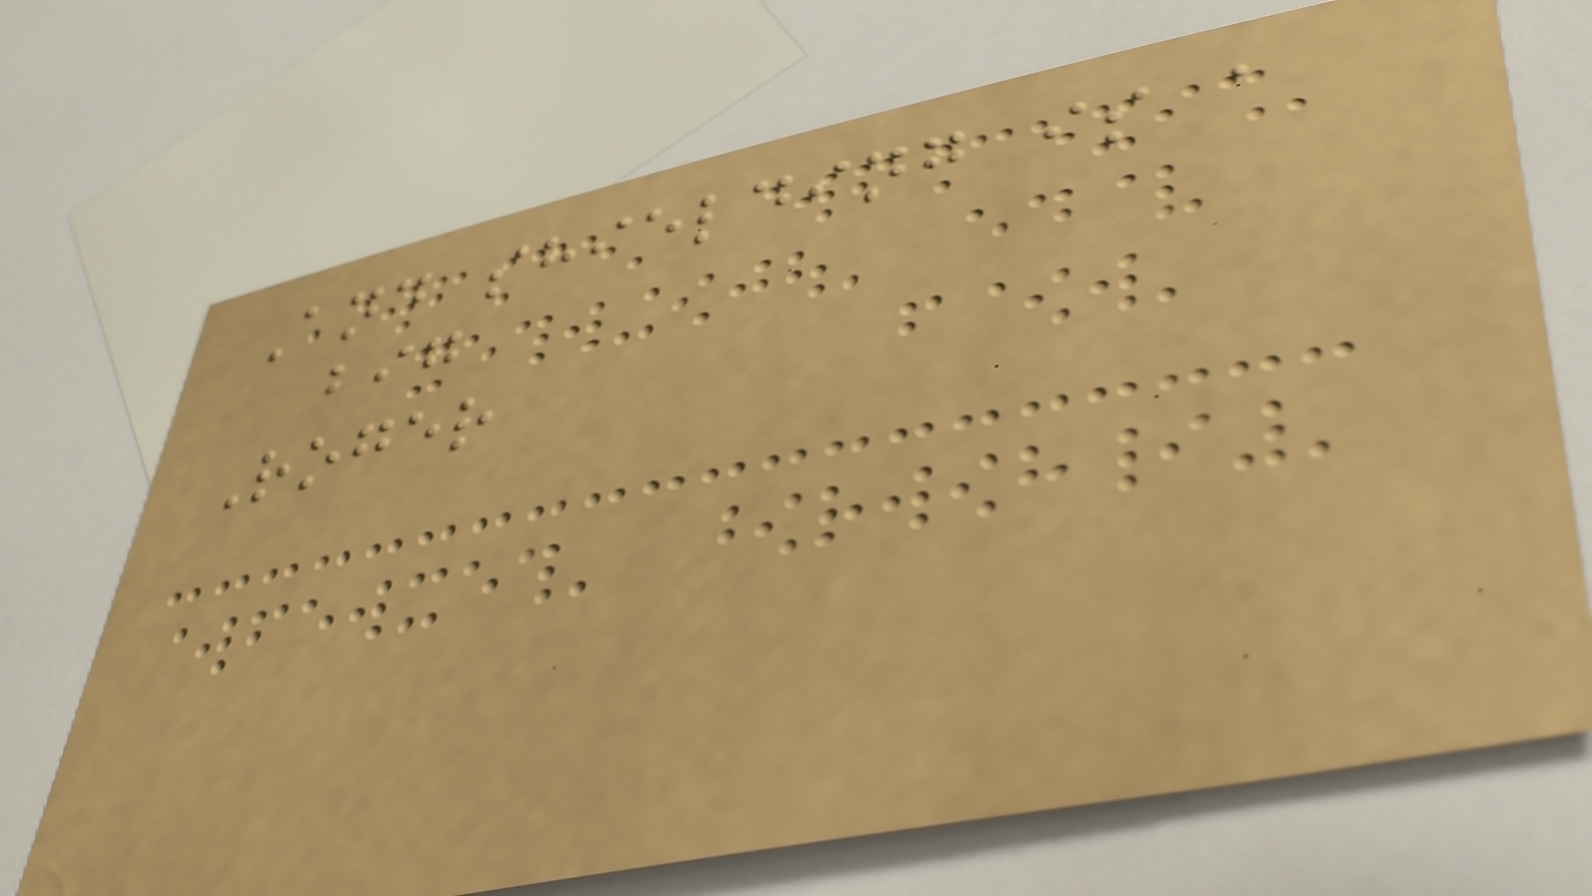And shielding is a
big
Roger
